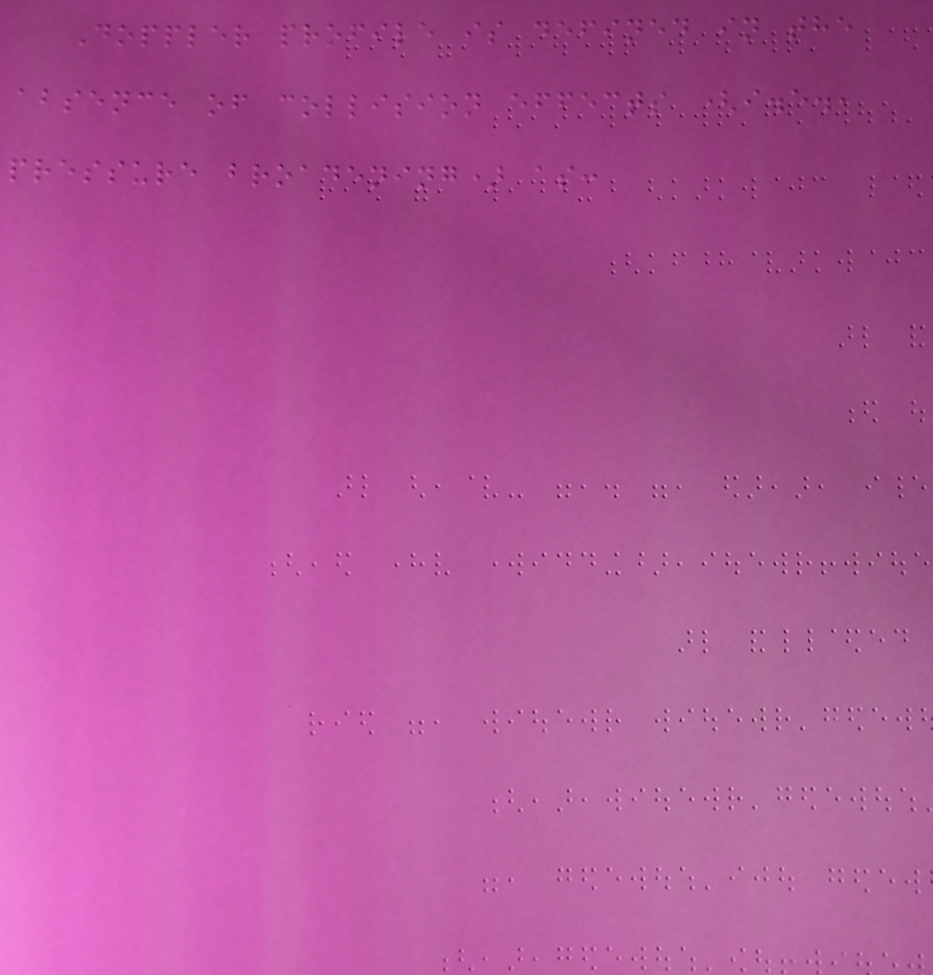Doppler profile is defined in the
absence of collision effects (i.e.,
pressure broadening) as:
